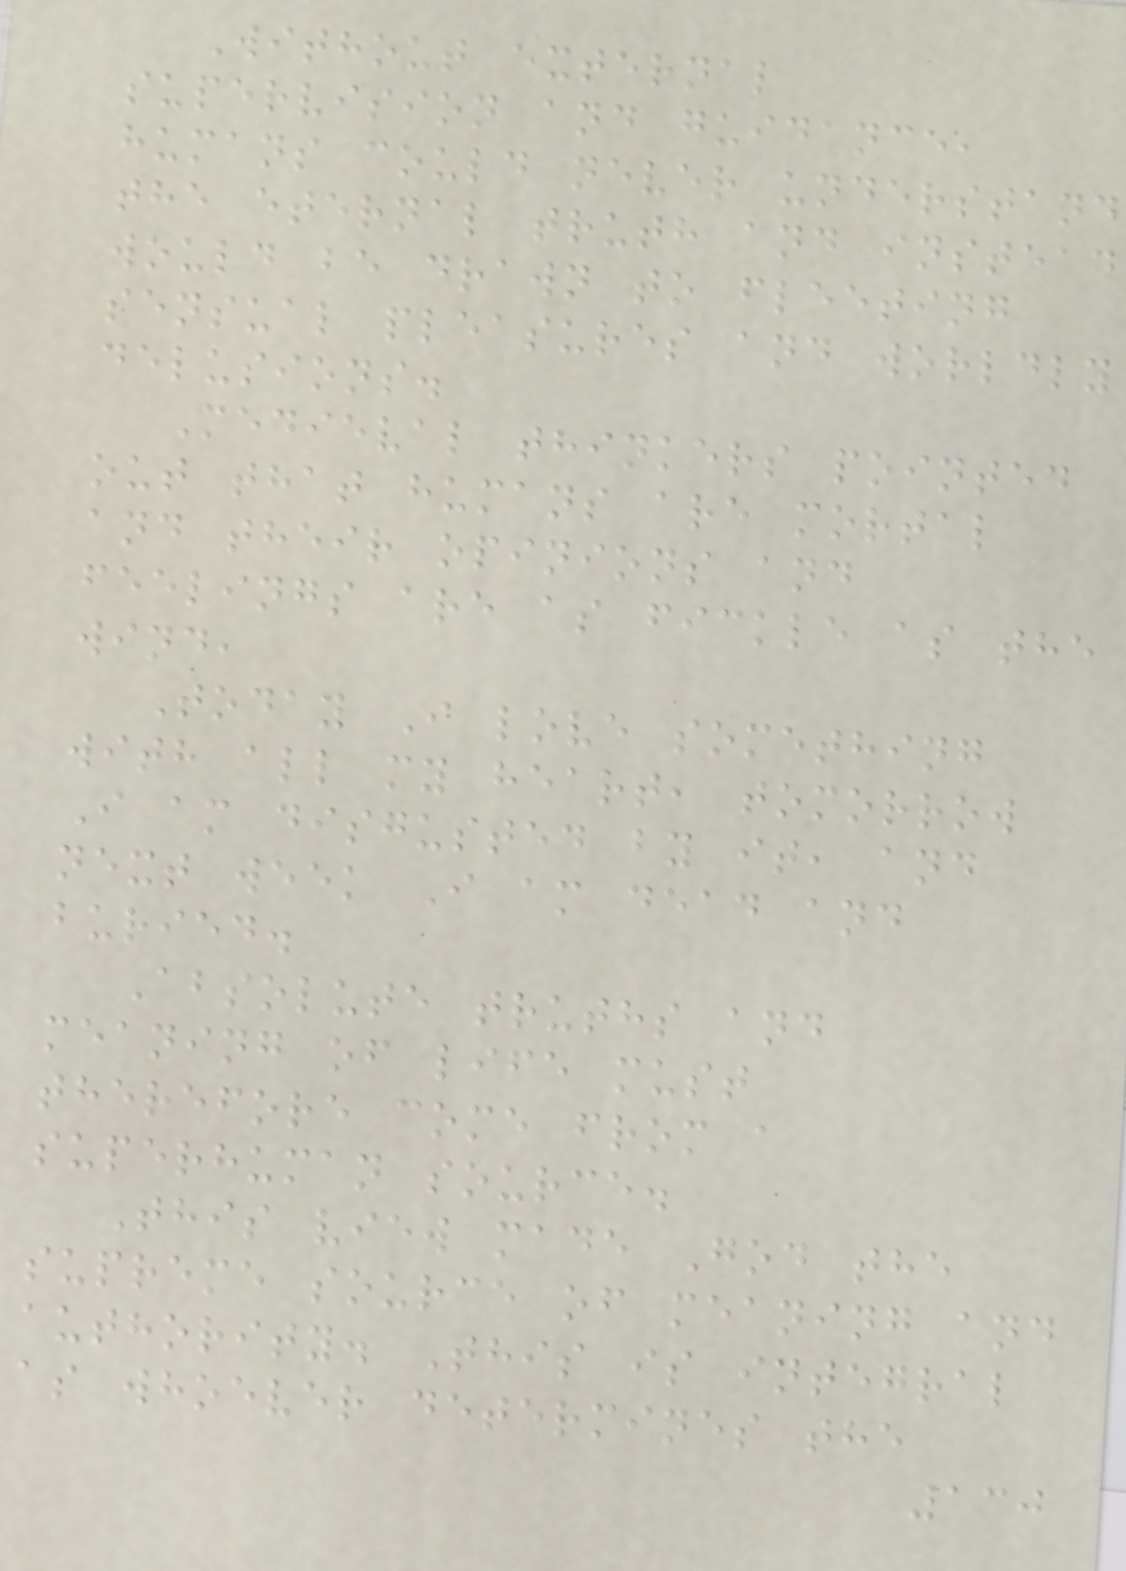Without external
supervision and guidance,
humans could never understand
the eternal truth and instead
would be drawn to fleeting
sensual pleasures and worldly
delusions.
Medieval thinkers pointed
out that humans are mortal
and their opinions and
feelings are as fickle as the
wind,
Today I love something
with all my heart, tomorrow
I am disgusted by it, and
next week I am dead and
buried.
Absolute truths and
meaning of life must
therefore come from a
superhuman source.
This view made God the
supreme source of meaning and
authority. This is integral
as whoever determines the
130
